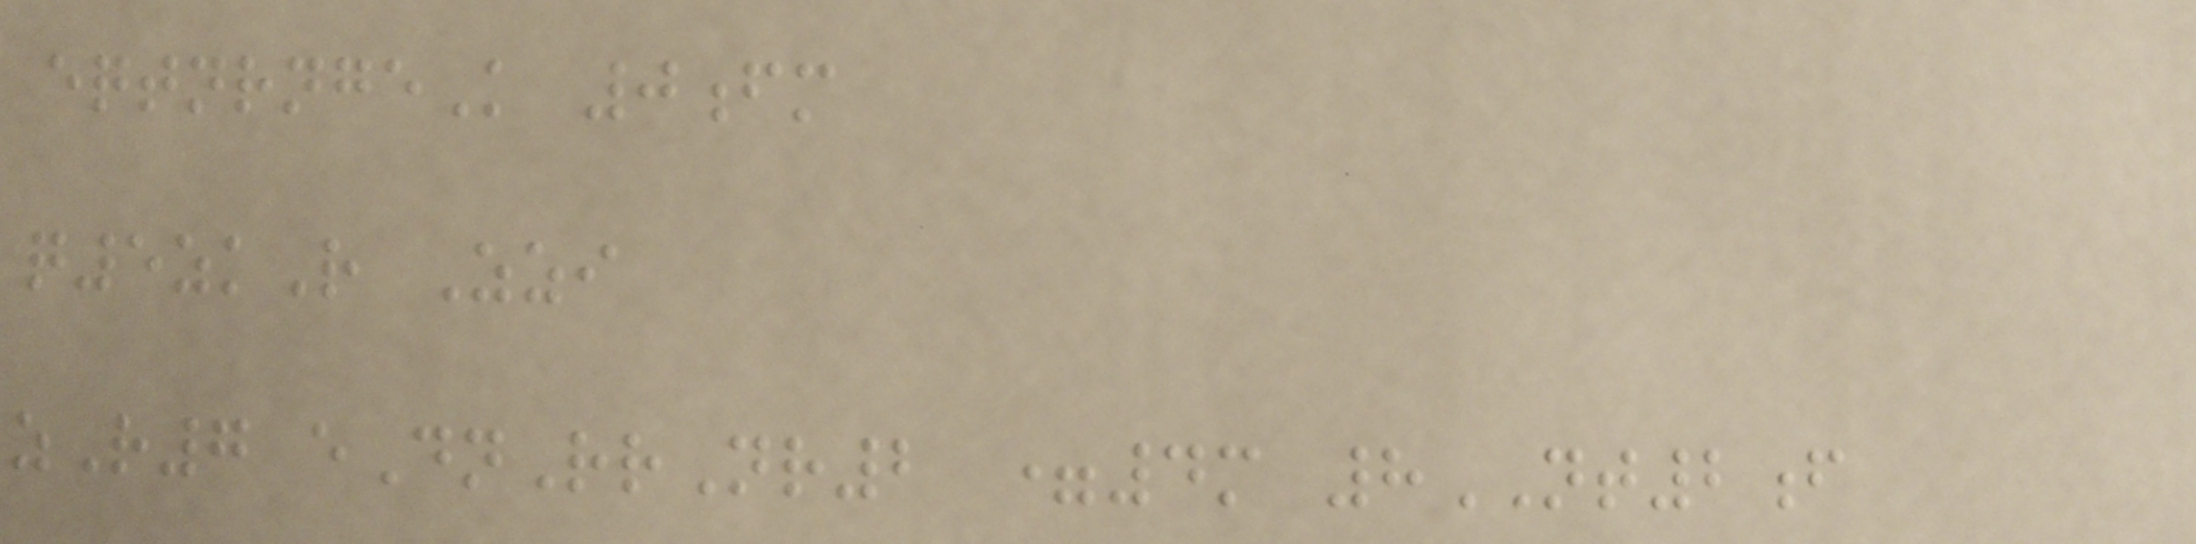eqtnrngeK 0fm
q5zkR Zzi
zR7 eDnRrNr2 =4m 8NT2f
